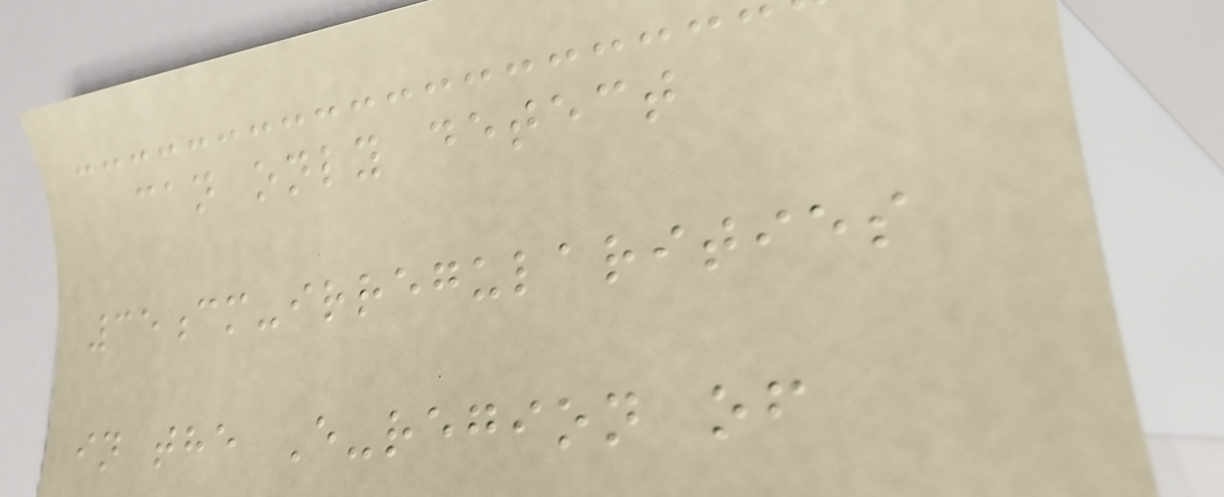can only detect
35cm-irregularities
in the E-region of
